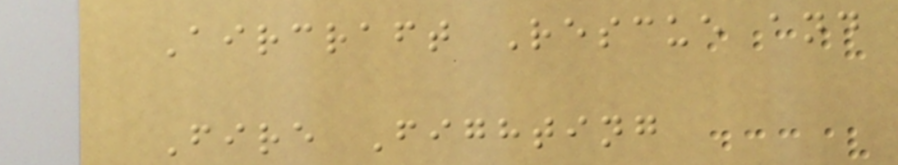Aircraft Rescue and
Fire Fighting
